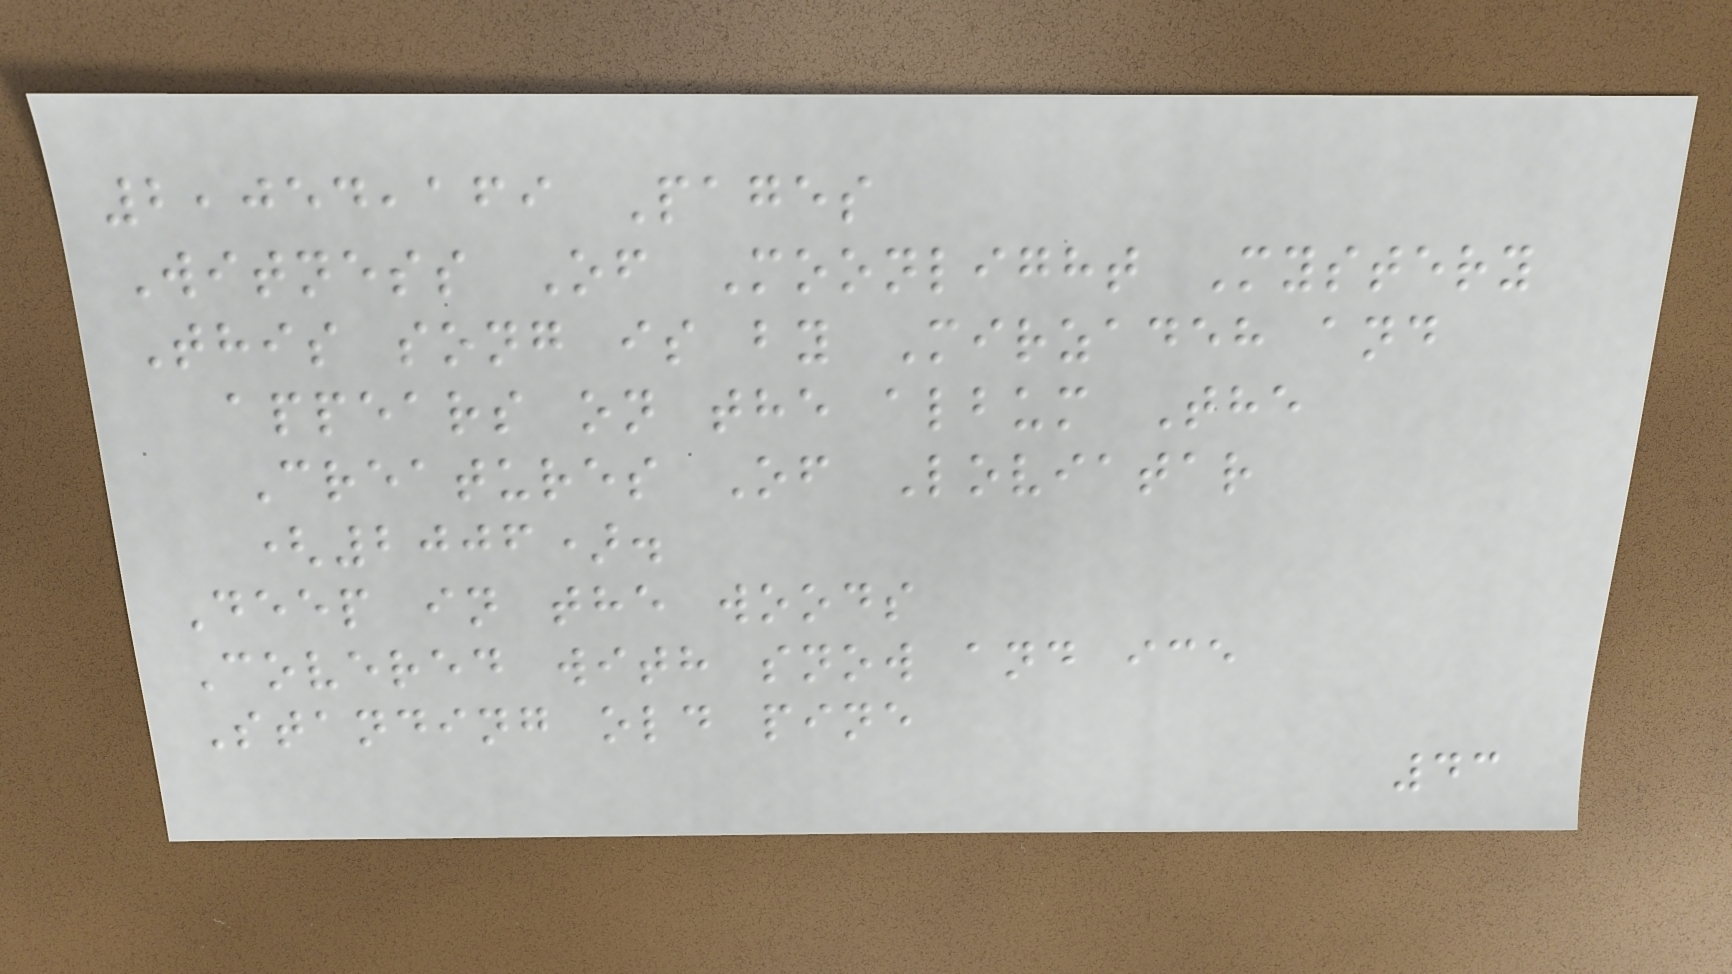2,054,169 Pages
Witness Of Moonlight Mystery
This song is by Mirzadeh and
appears on the album The
Creatures Of Loviatar
(2006).
Deep in the woods
Covered with snow and ice
Standing old pine
43
